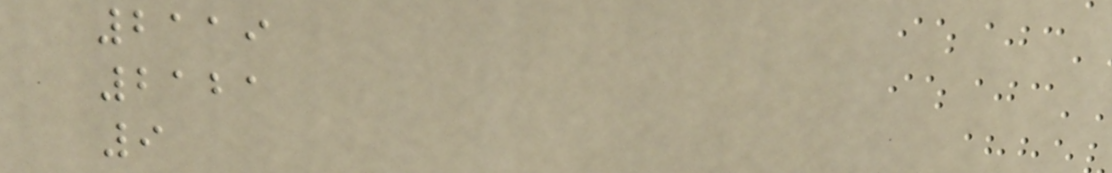2119
2121
9
